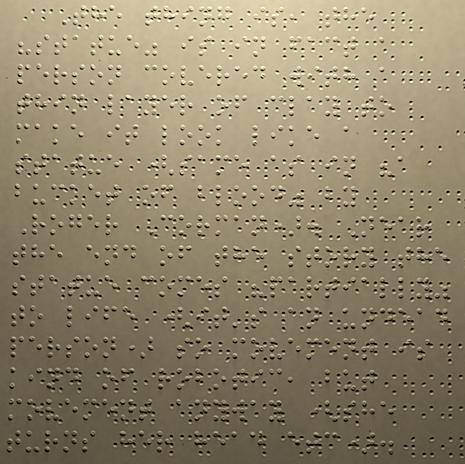The thing is, the
"statue" is in fact a
person covered with a
thin layer of clay to
make it look like a
statue (same as in "a
bucket of blood" by
Roger Corman). Near
the end of the story the
statue comes "partially"
to life (it's an undead
person) so movement is
kind of robotic, but
movement anyway (she
turns her head etc).
